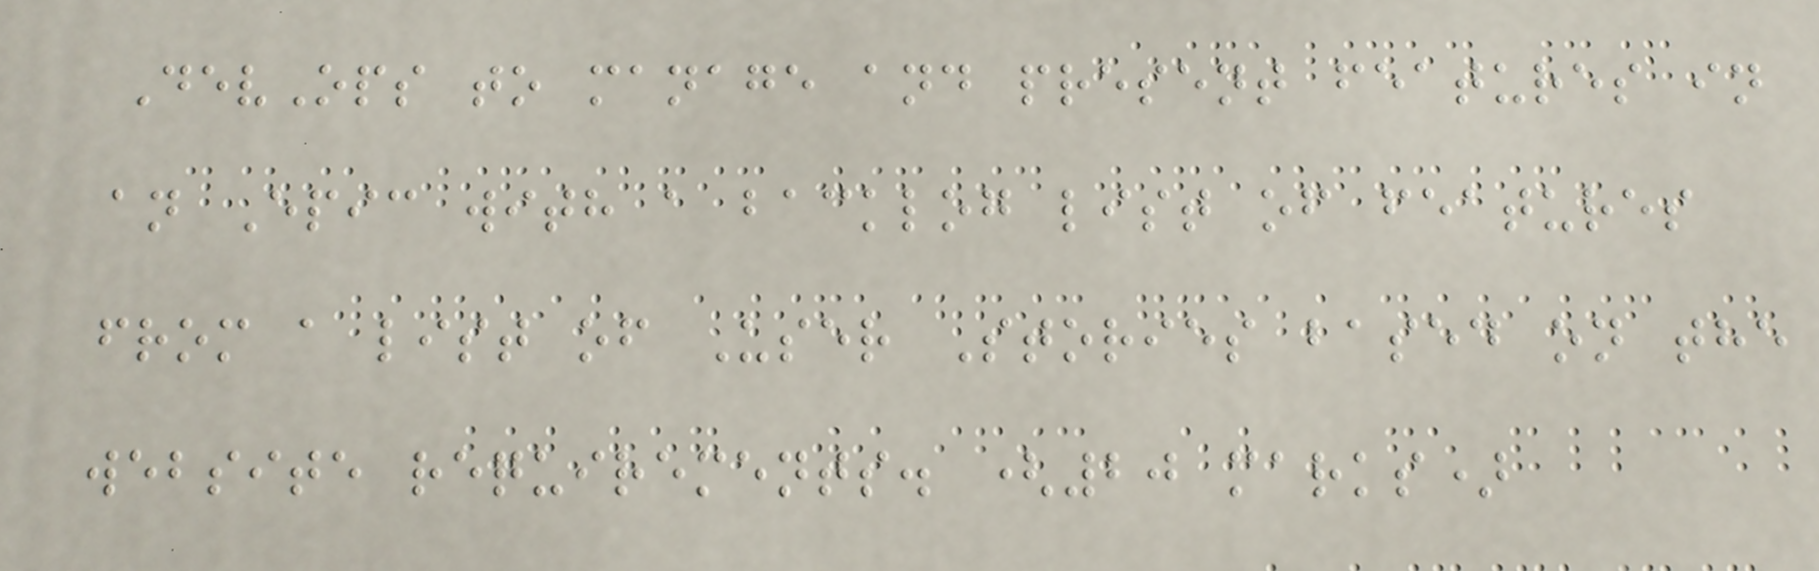DevOps to manage and present features in
an Epic with a backlog list of features
from a list of User Stories based on the
website requirements. (20 marks)
